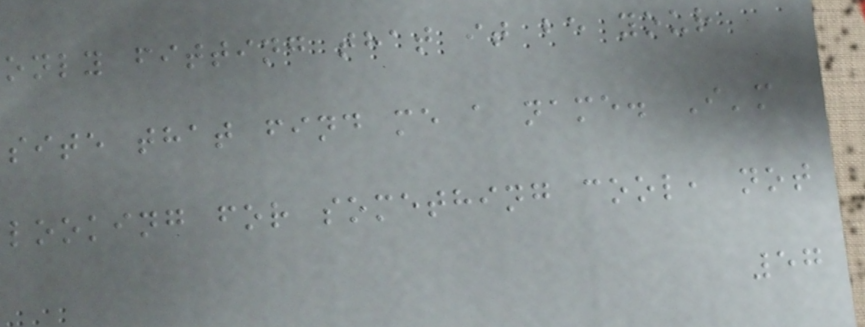only fitting that it be your
site that find me a name. I'm
looking for something cool, not
57
